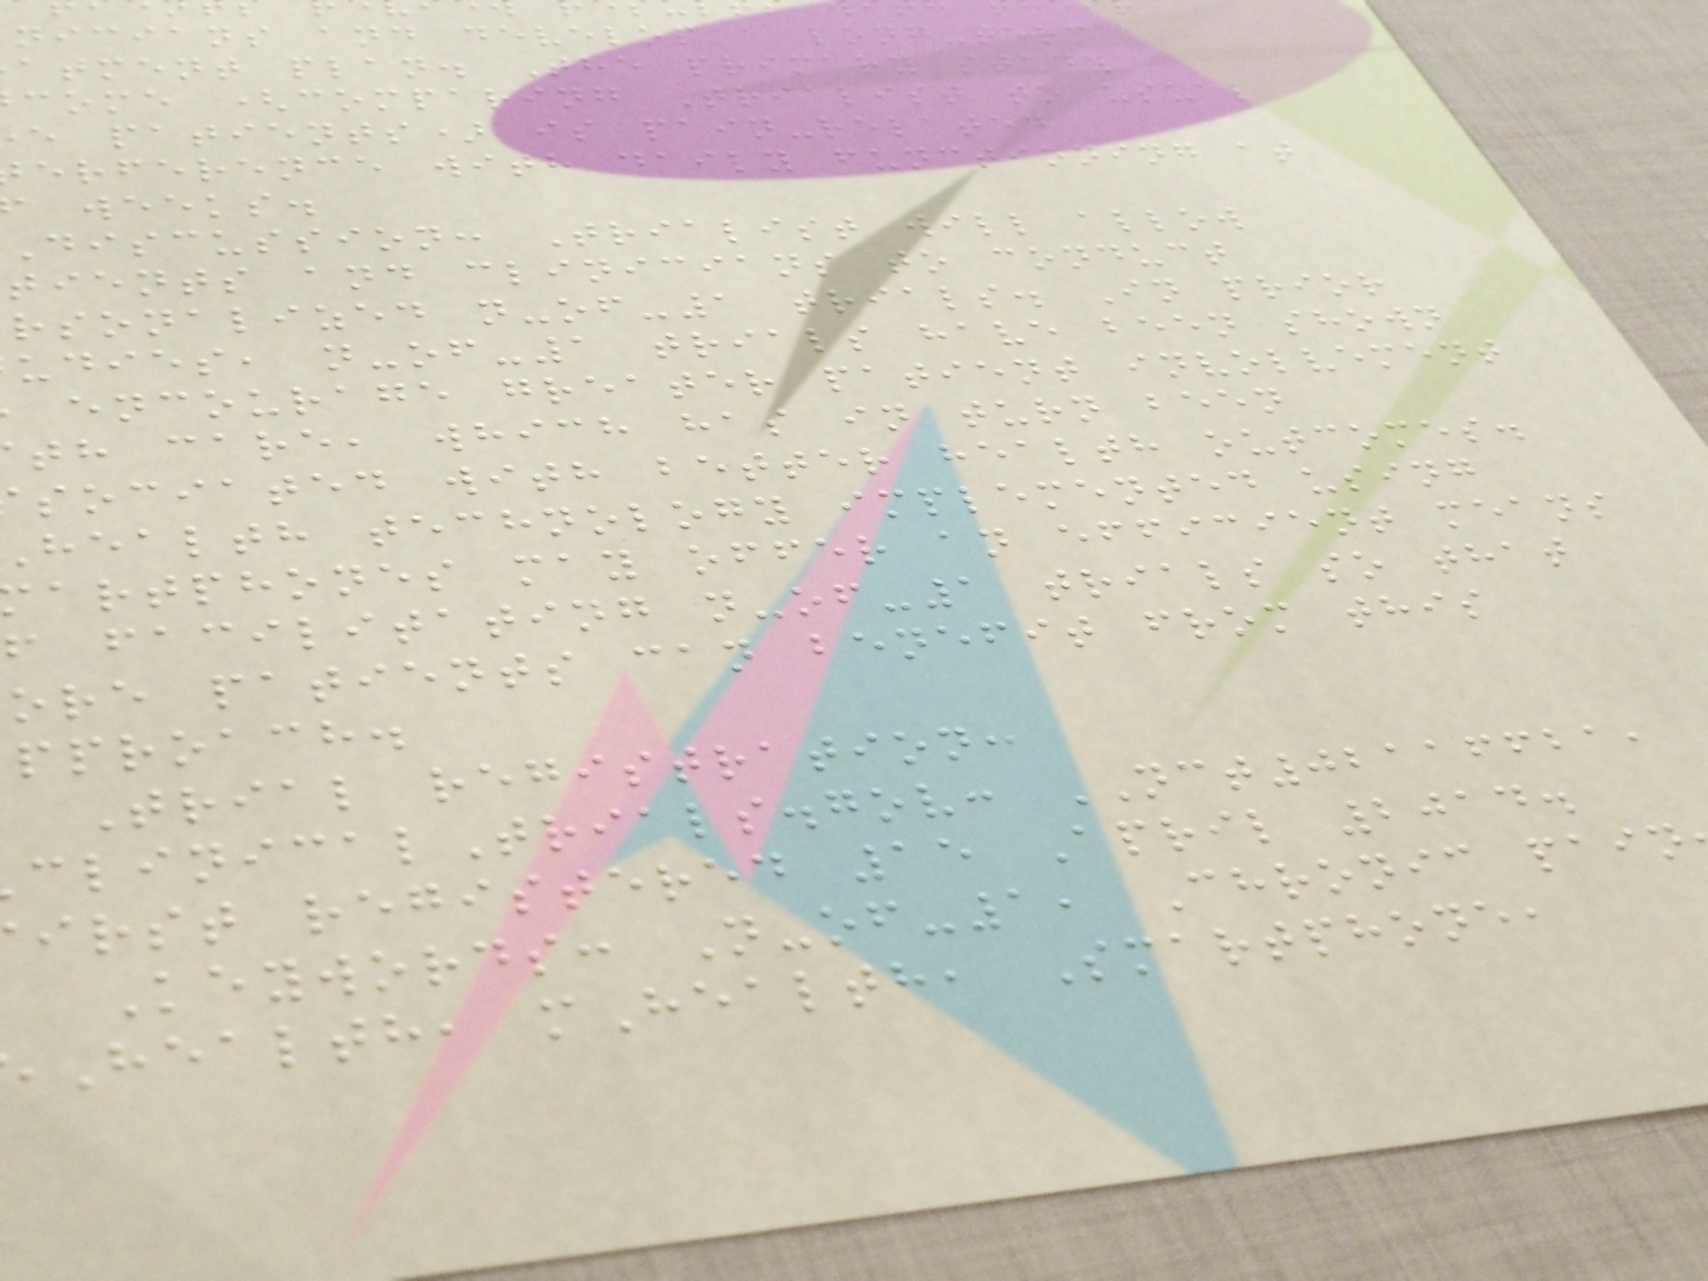nicians and develop a long-term
atment plan. The primary study
come (comparing Trialist to usual
e patients) is pain-related
erference with daily functioning at
weeks.
Discussion: Trialist will allow
tients and clinicians to conduct
rsonalized n-of-1 trials. In prior
udies, n-of-1 trials have been shown
encourage greater patient involvement
th care, which has in turn been
sociated with better health outcomes.
health technology implemented using
artphones may offer an efficient means
f facilitating n-of-1 trials so that
ore patients can benefit from this
pproach.
Trial registration:
linicalTrials.gov: NCT02116621,
irst registered 15 April 2014.
Keywords: N-of-1, Chronic pain
Health, mHealth, Smartphone,
